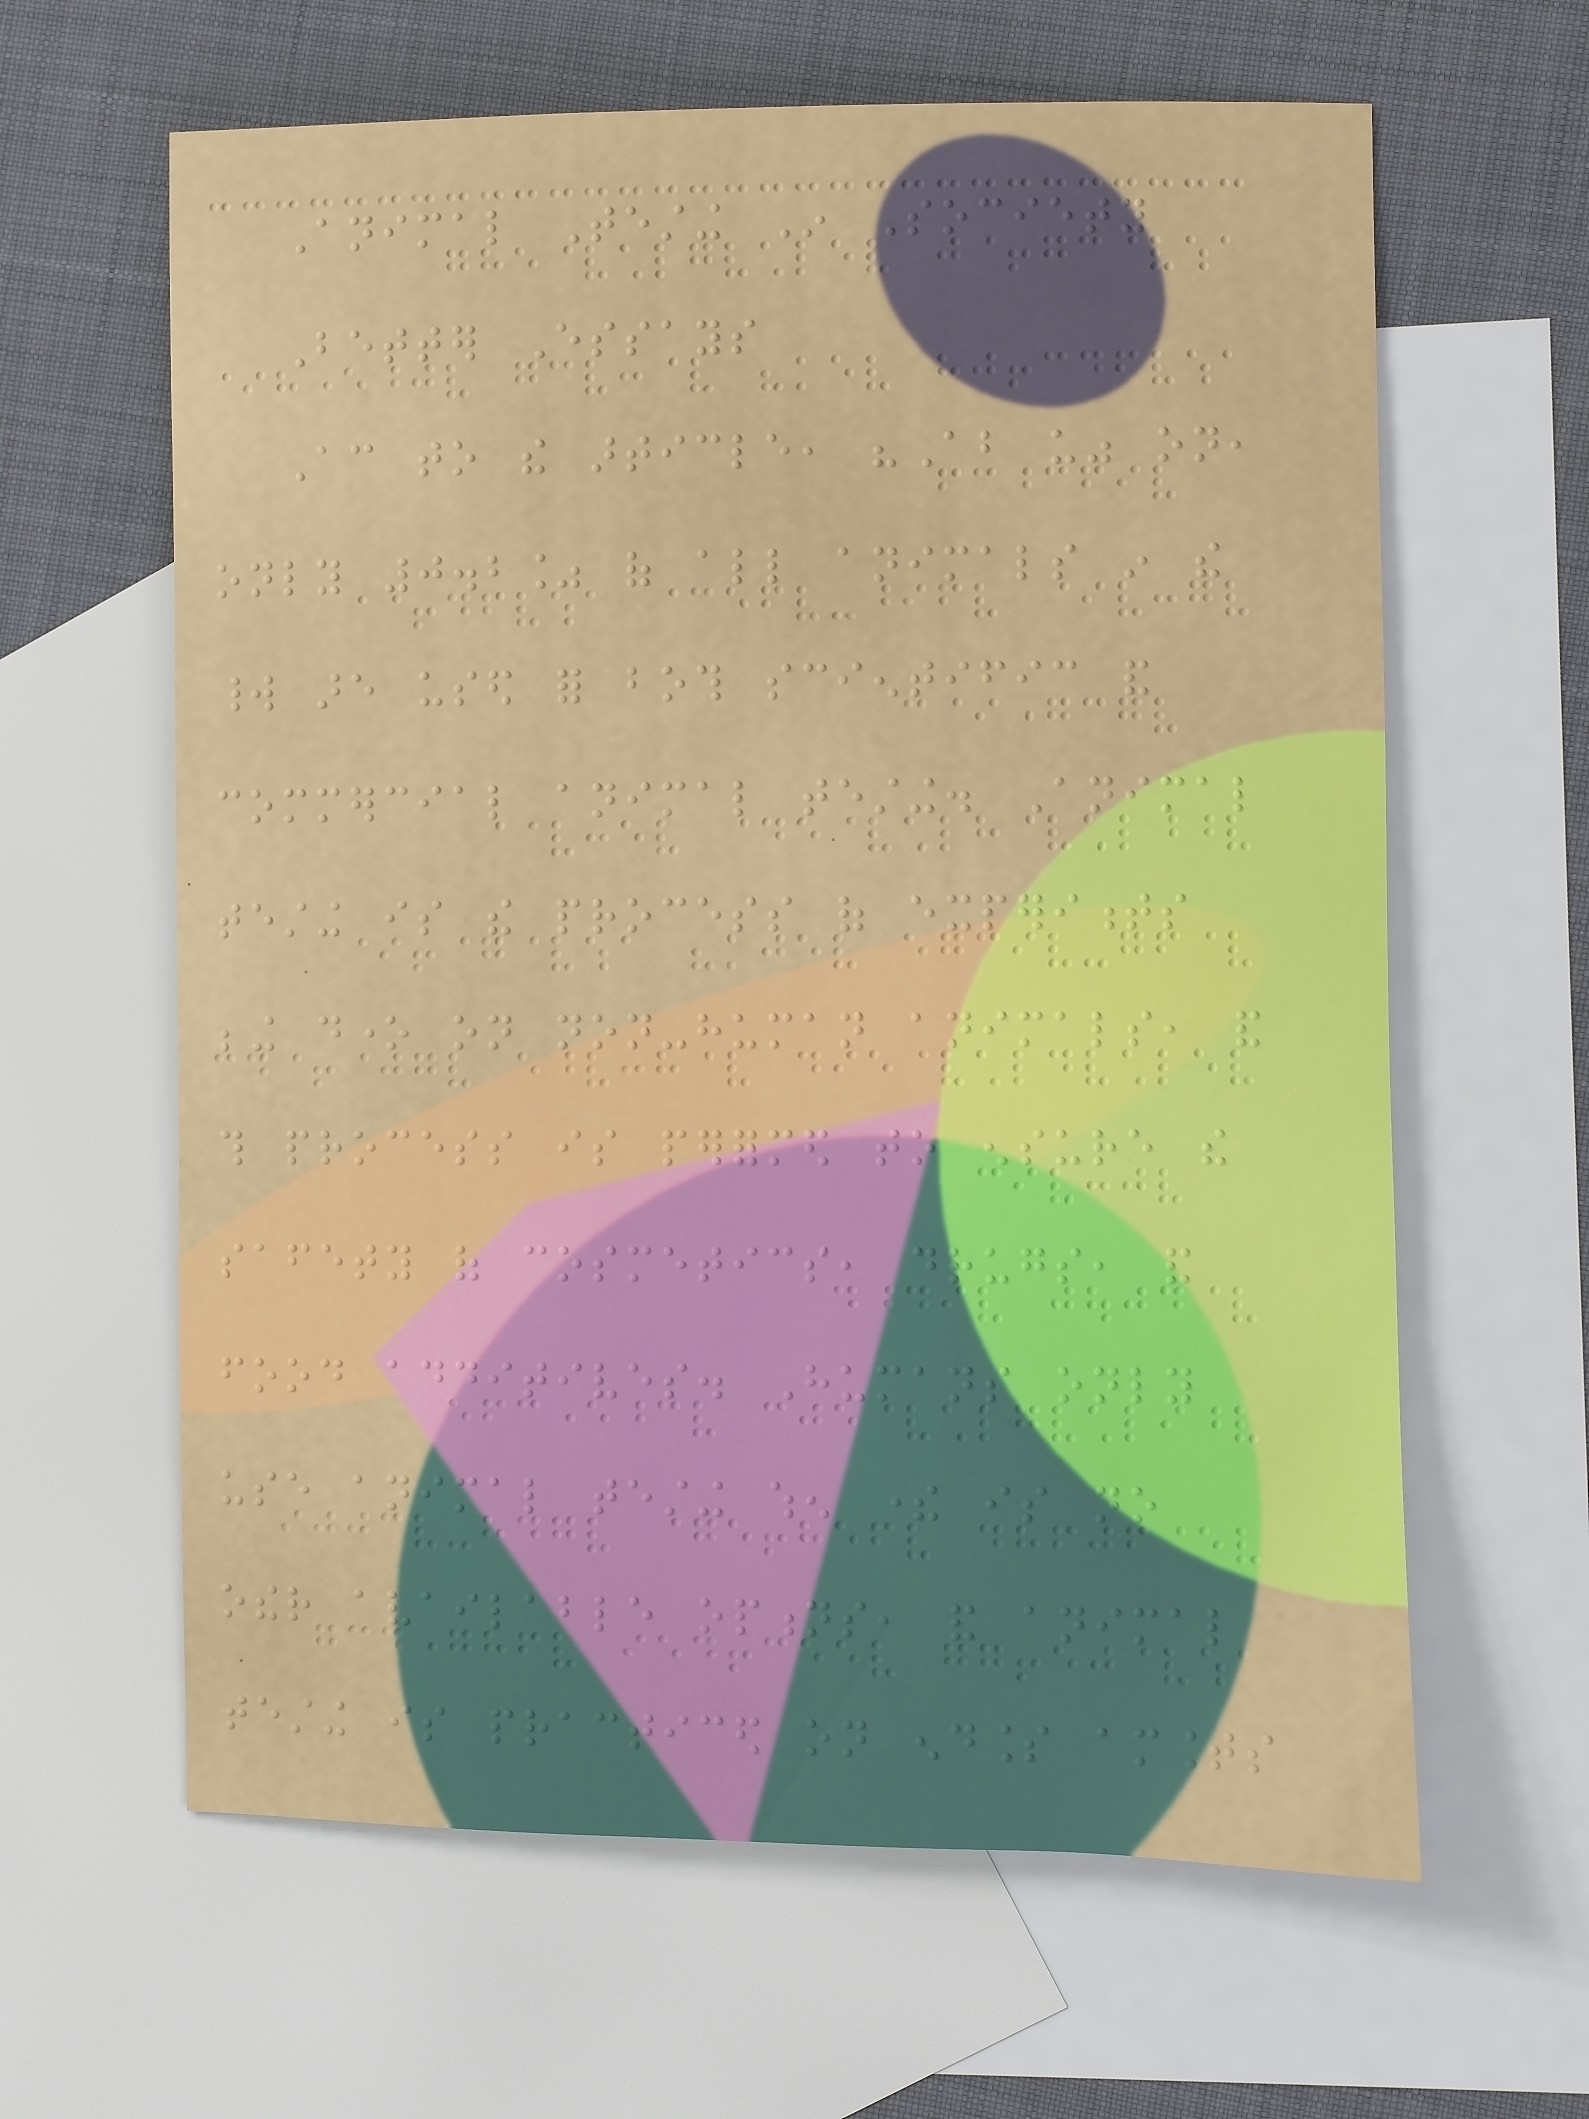Animal Testing In Society
Better Essays
According to the article, "About us" on,
only 0.2% of all animals in the
world are used for both scientific and
commercial animal testing. Animal
testing is the process of experiments
being done on non-human animals, and
this process is performed to ensure the
safety of cosmetics, drugs, and
food additives. Humans only
use animal testing when there is no
other available options, and animal
testing is practiced on endless amounts
